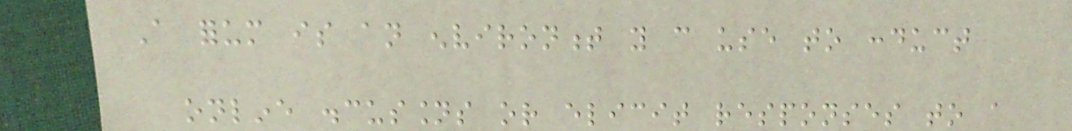A forum is an environment you can use to conduct
online discussions or elicit responses to a
